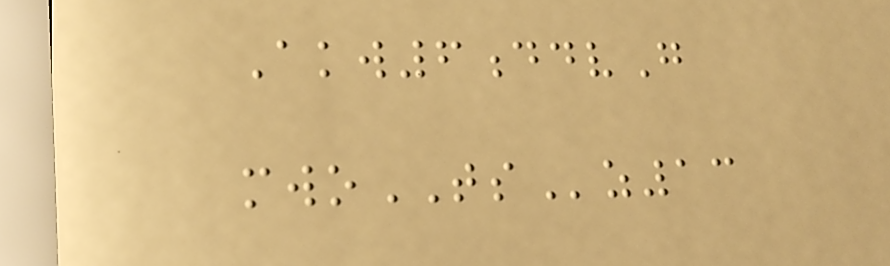Akw6ddvG
mwoTSz13
